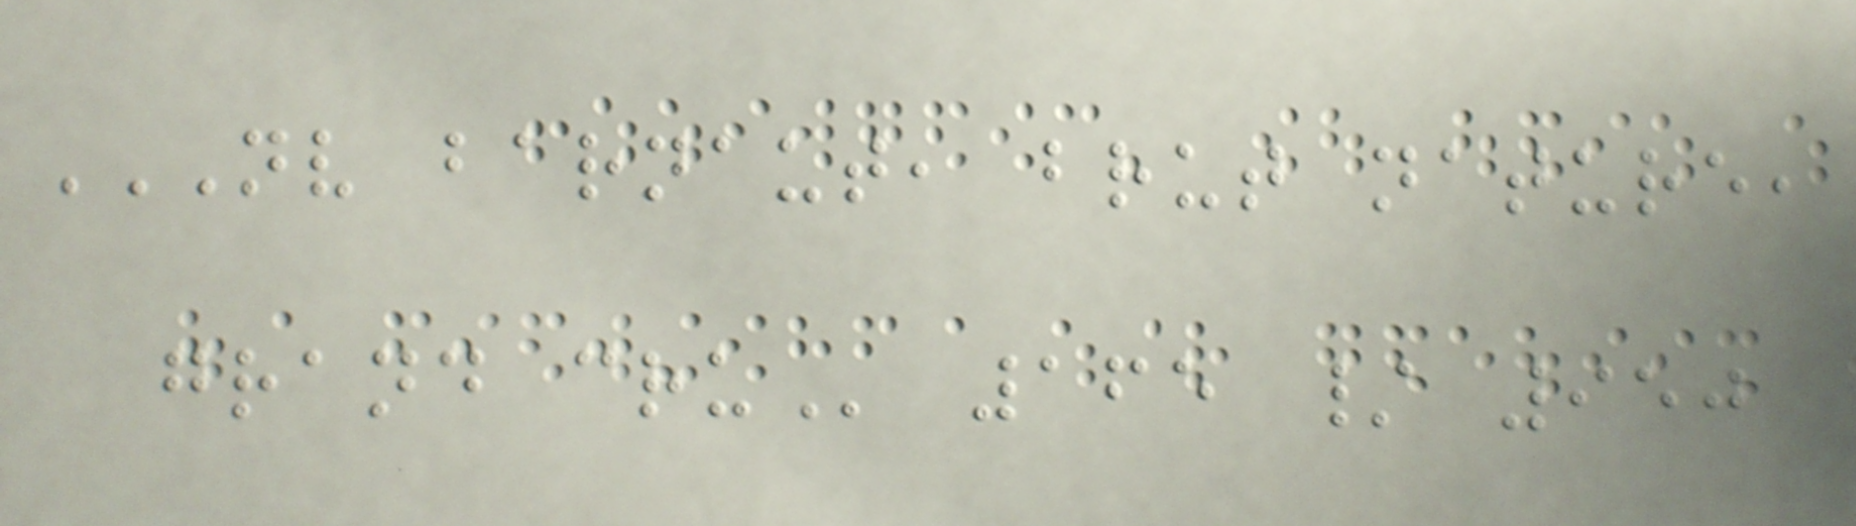NV BARNAUT, BRUT NATURE,
GRAND CRU 165 / 950
